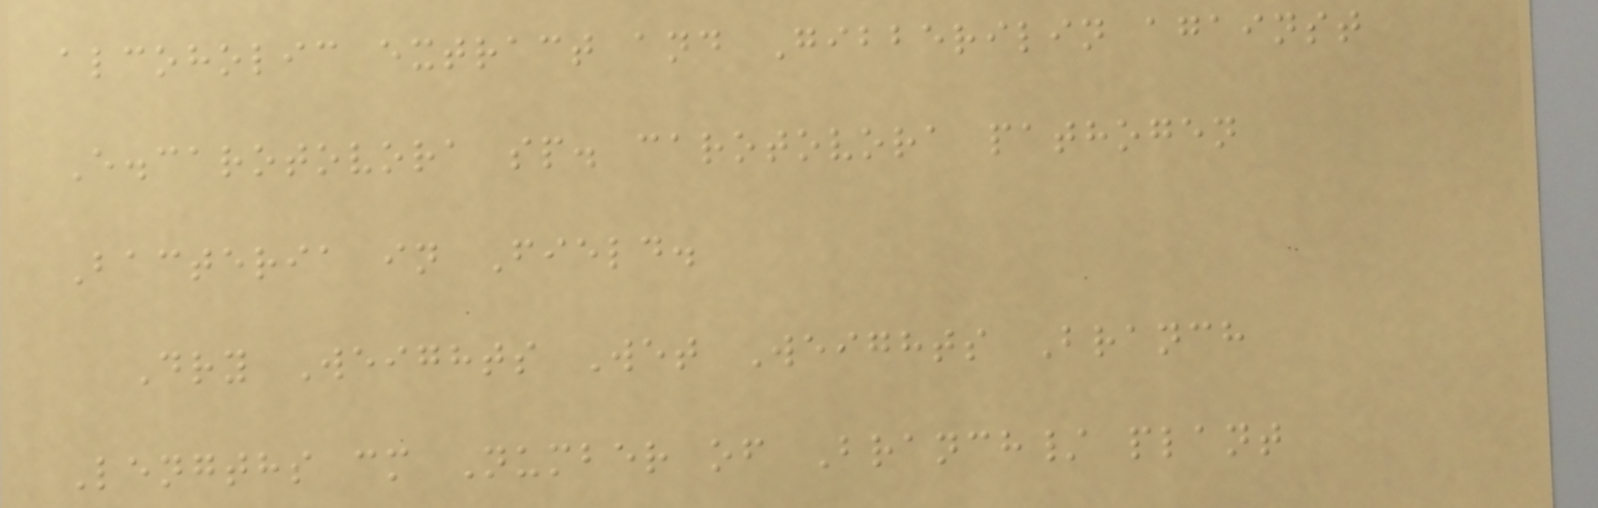alcoholic extract and Gibberilin against
E.carotovora sp. carotovora pathogen
Bacteria in Field.
Dry Weights Wet Weights Branch
Lengths cm Number of Branch/ plant
